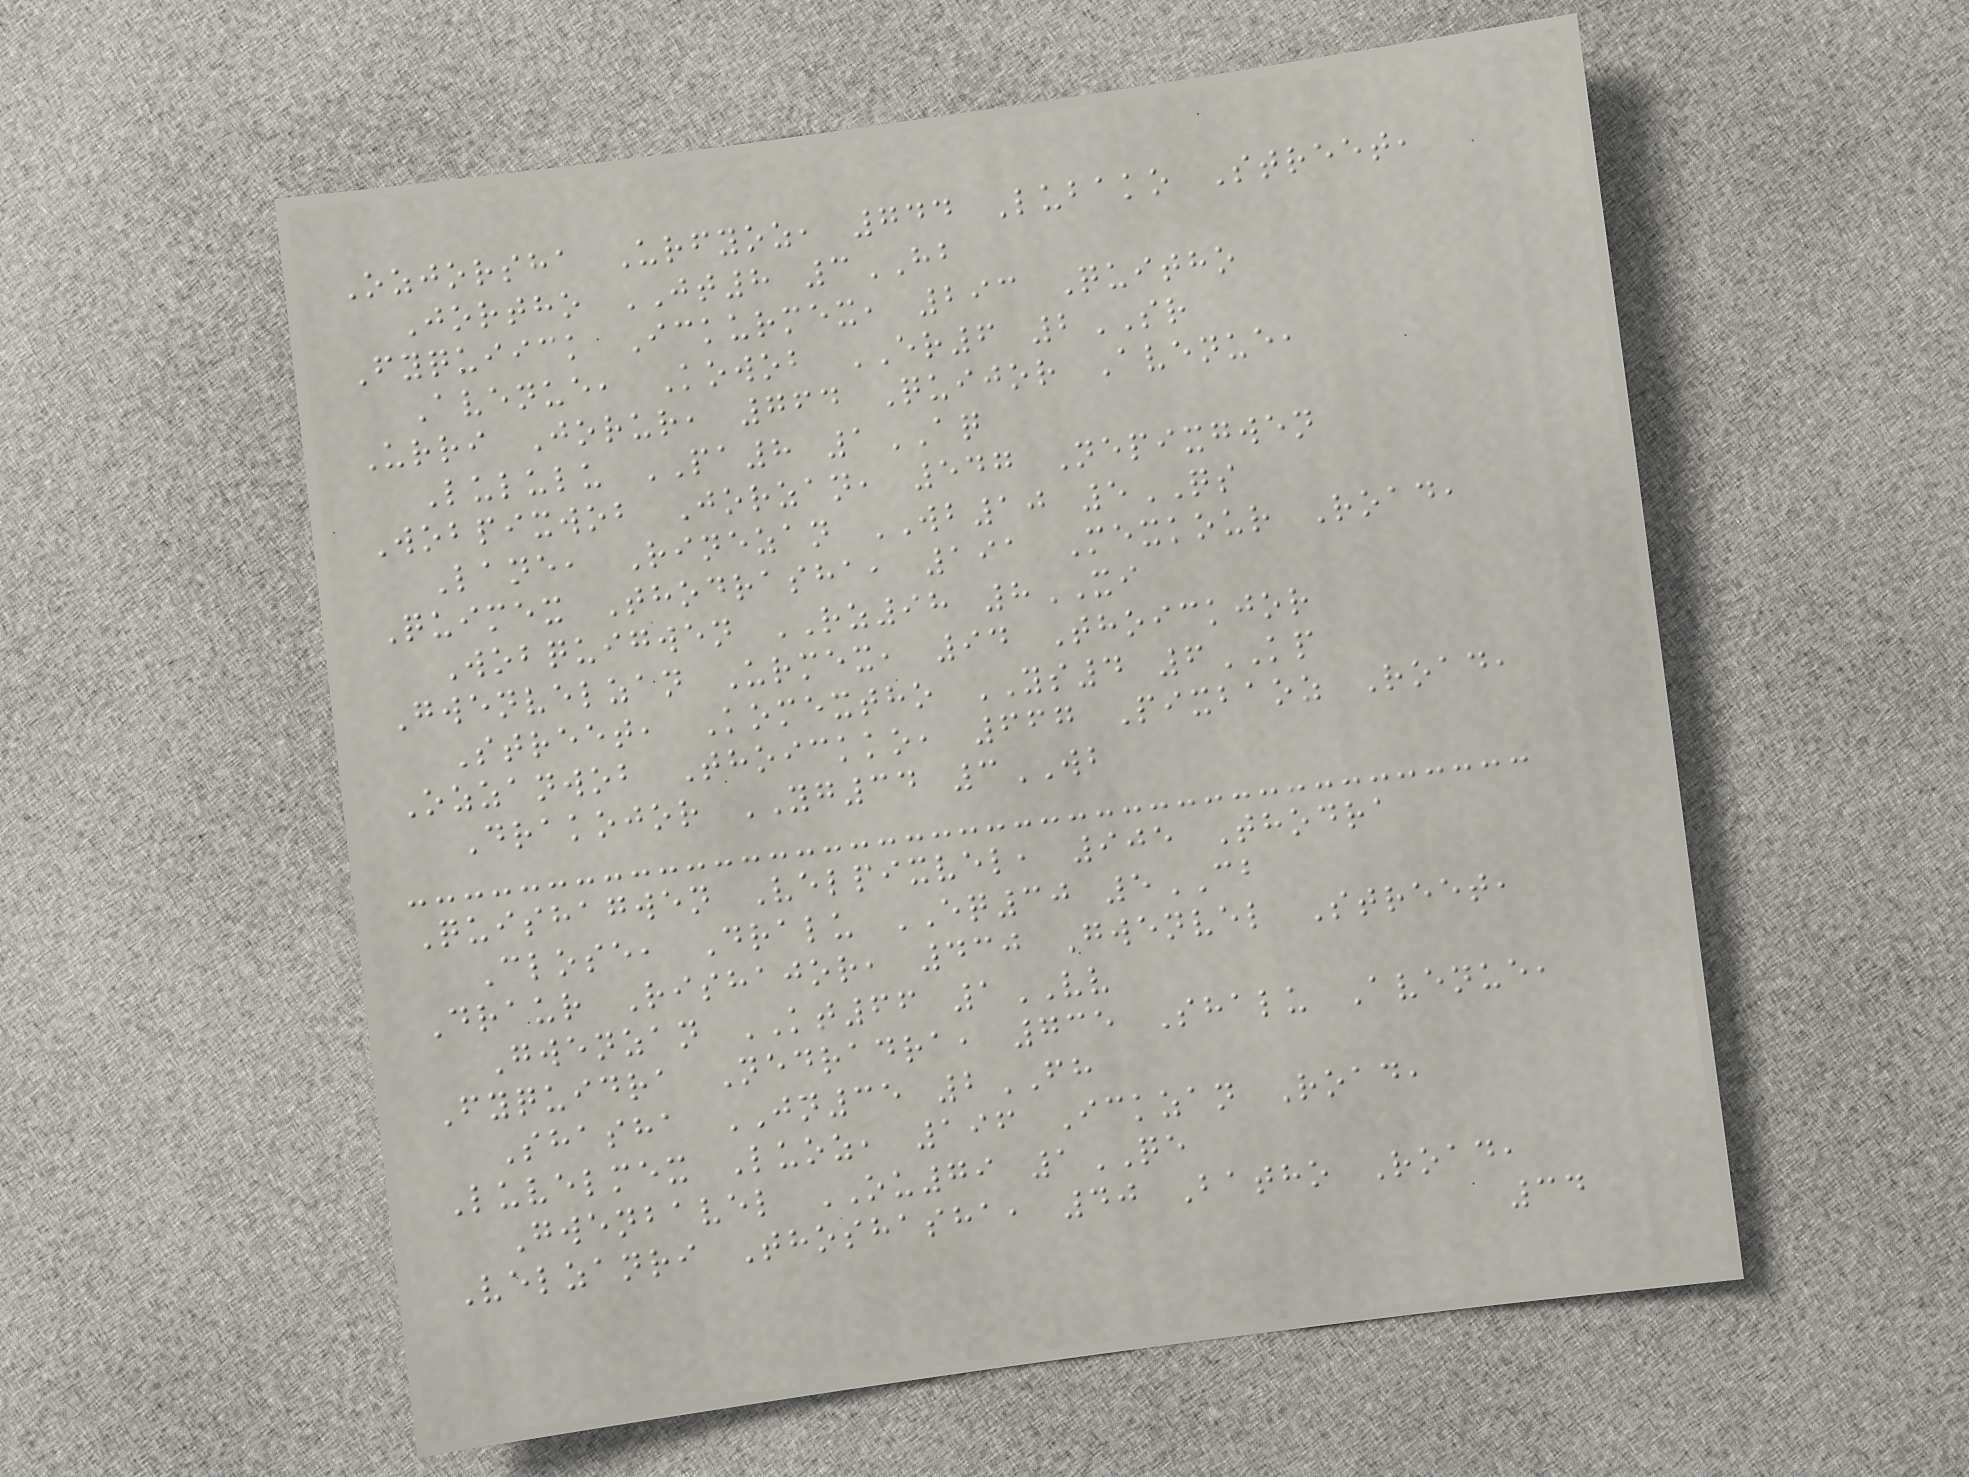Ozjorsha Urfyoz, 744 Lubako Street,
Jortho JT8 3HB
Fyquiick Ickurmex, 293 Quitho
Avenue, Kowob ER6 2SR
Urri Jorur, 764 Quijor Avenue,
Lululu PA8 1AQ
Wobpixwob Jorzan, 547 Nepixgwen
Lane, Rinezan WB10 5QS
Quimex Thodrasha, 191 Mexkour Road,
Wobquigwen RZ98 8XI
Gwenvelzan Urmex, 94 Thoickjor
Street, Komextho YS4 6KP
Ozzanwob Thoickko, 667 Pixbaoz Road,
Drakojor YG34 3WB
Quishagwen Velpixvel, 905 Thodra
Close, Dralu EQ30 5CB
Draur Rishajor, 430 Gwenvel Street,
Gwenzan KT66 1VV
Fyquidra Nedradra, 735 Shalu Avenue,
Shasha JN35 2FH
Luvelmex Luoz, 196 Ickzan Road,
Gwenbavel OU79 1QE
Velzanri Thoshasha, 40 Batho Road,
34
